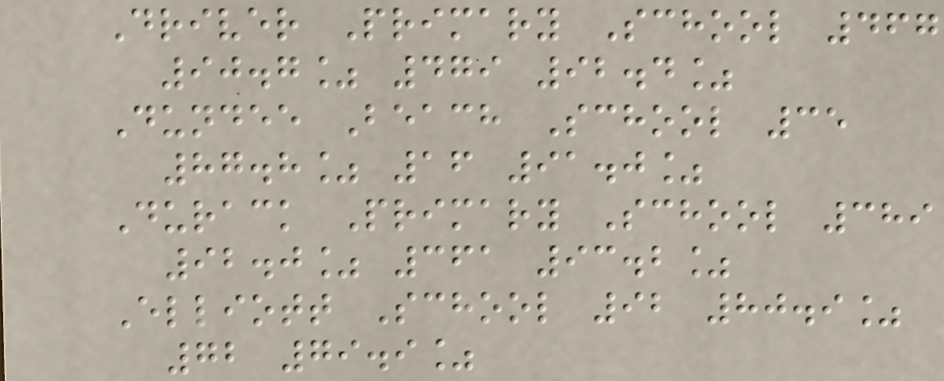Driver Primary School 467
90.7% 479 92.4%
Dundee Beach School 35
87.8% 16 91.0%
Durack Primary School 389
92.0% 361 93.2%
Elliott School 92 80.9%
72 79.9%
